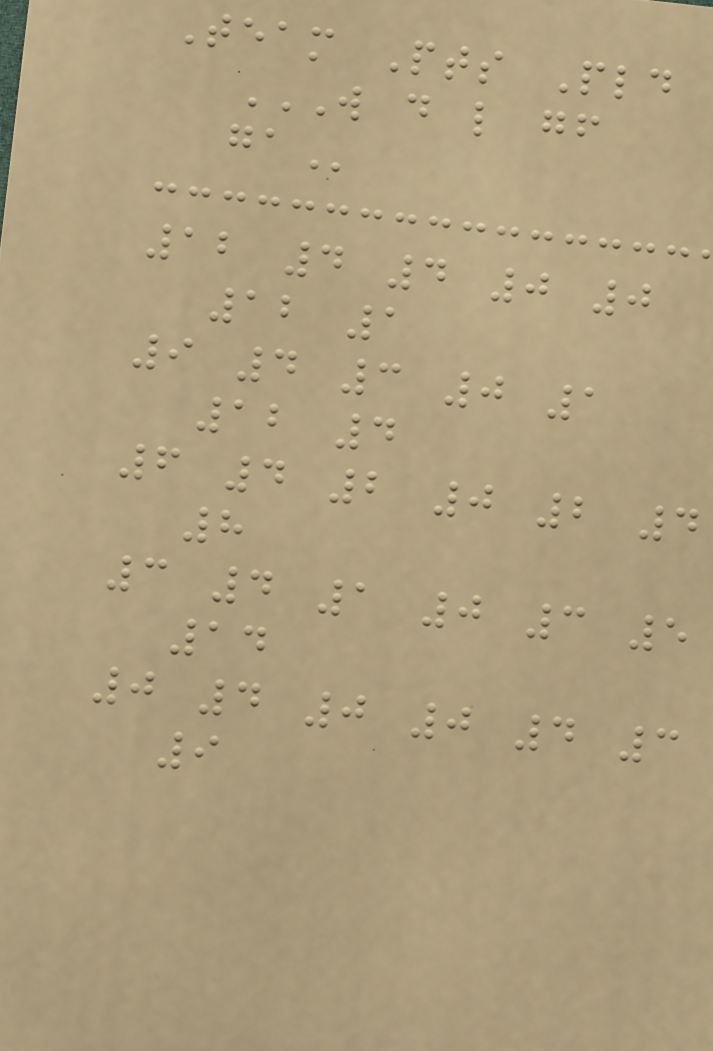Team Pts Pld
W D L GF
GA
12 4 4 0 0
12 1
9 4 3 0 1
12 4
6 4 2 0 2 4
8
3 4 1 0 3 5
14
0 4 0 0 4 3
9
